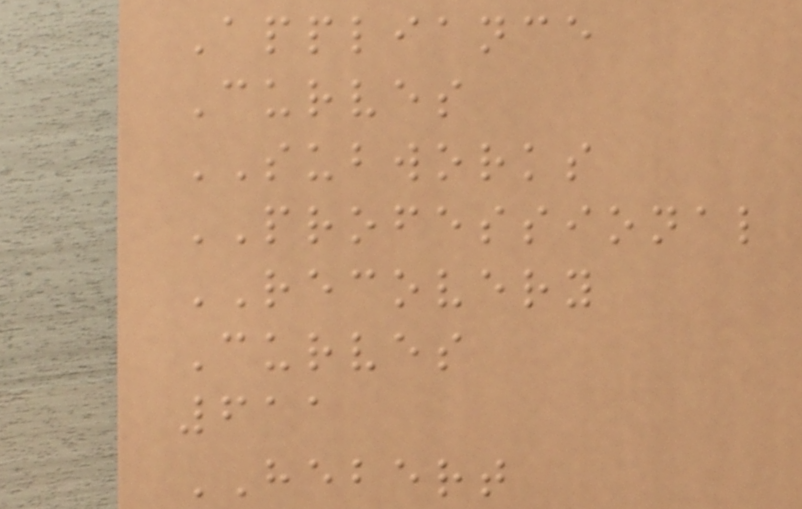Appliance
Curves
SUBWORKS
PROFESSIONAL
RECOVERY
Curves
611
HEBERT
